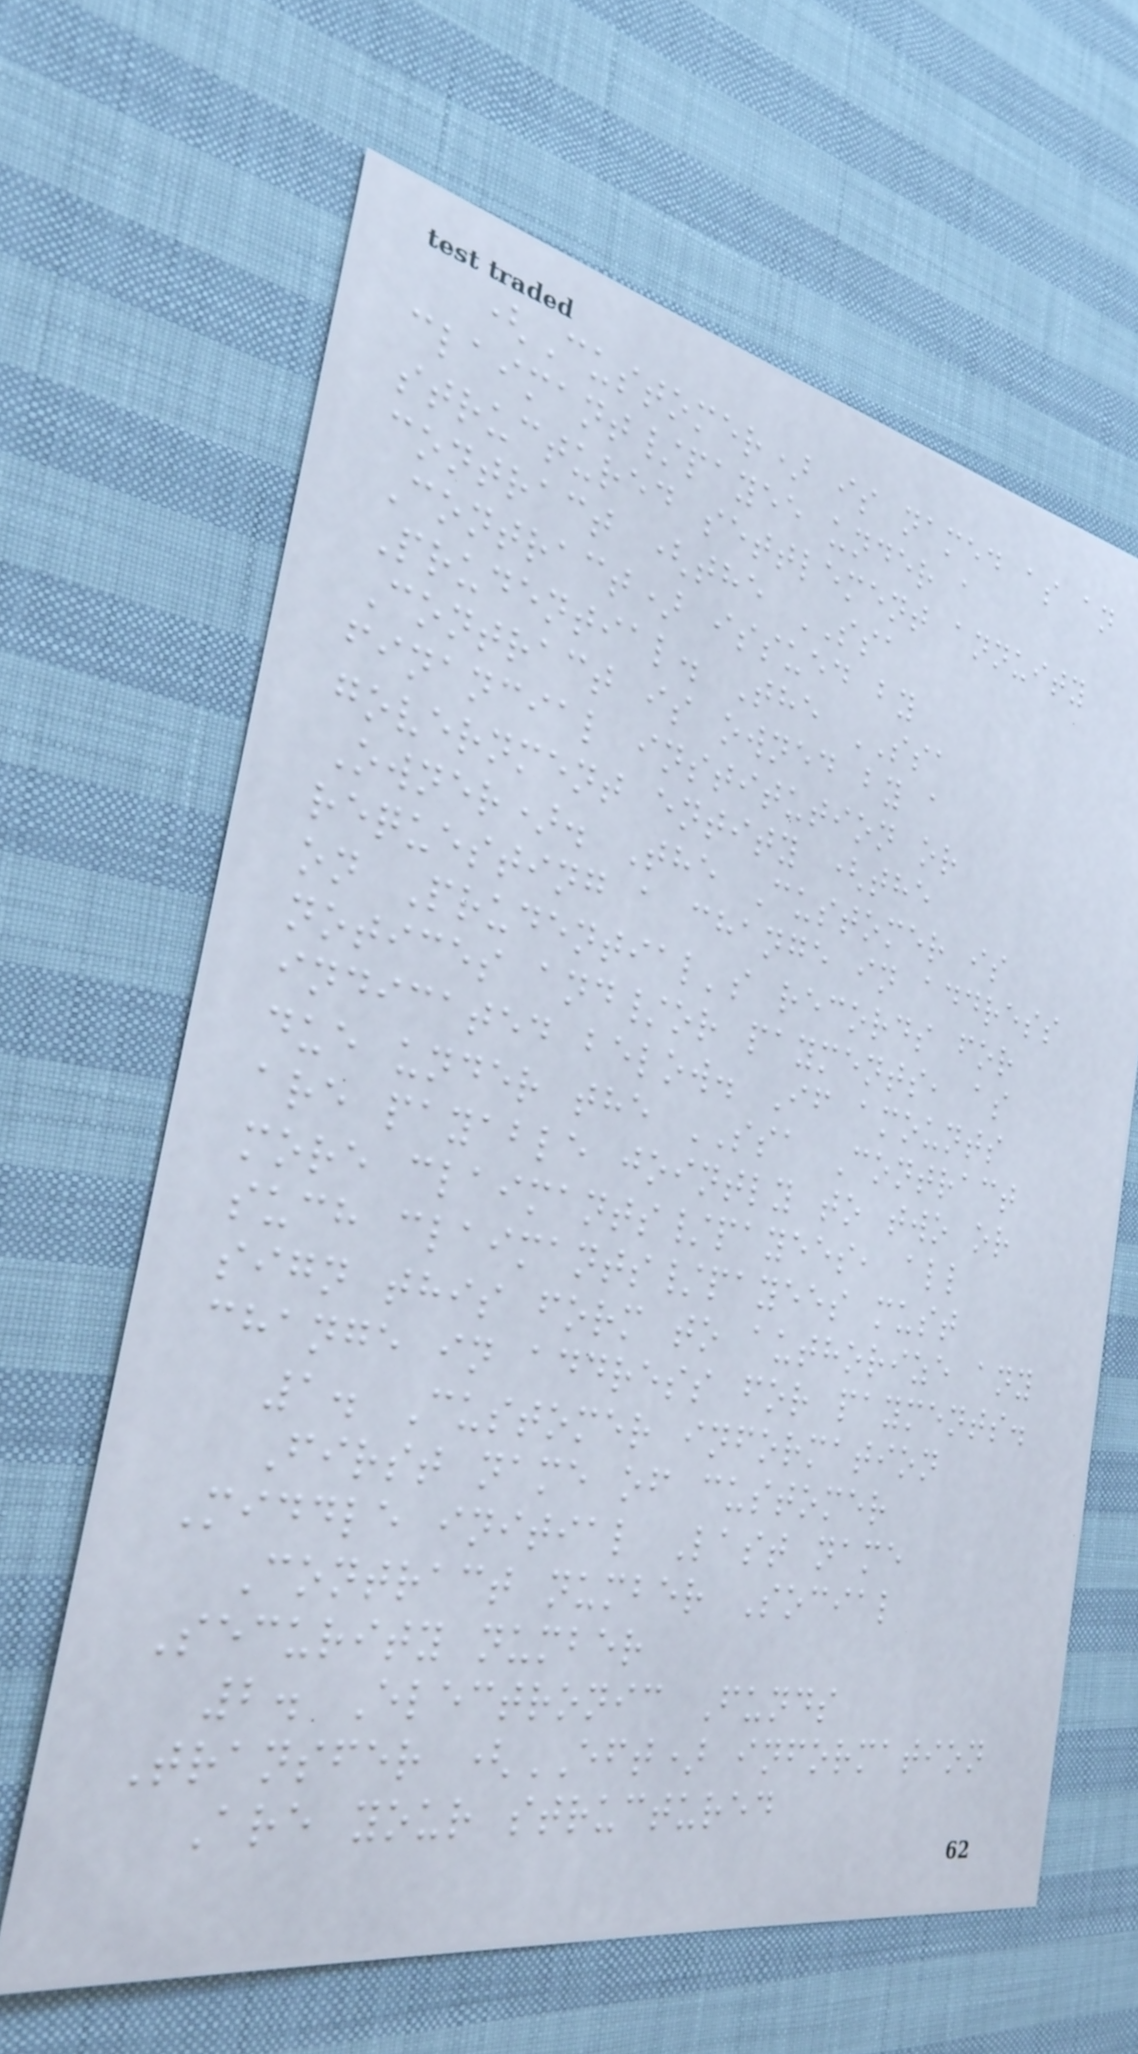(Customer) is named as an
claimant/payee under a
structured settlement annuity
contract (the SSA
Contract) issued by
Prudential. The SSA
Contract is owned by a
financial institution or
government entity (the
Owner). The Customer is
requesting a change in address
on Prudential's records for
notices and/or payments, as
indicated below. If amounts
due under the SSA Contract
are payable jointly to two or
more claimants/payees, all
such claimants/payees must
sign this form to authorize any
change in address for payments.
1. Customer information
First name of customer
Middle initial Last name
Contract number Social
Security number
2. Electronic Funds
Transfer (EFT) information
Are your structured
